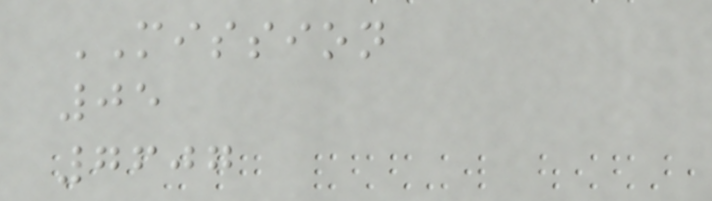MISSION
05
7607
